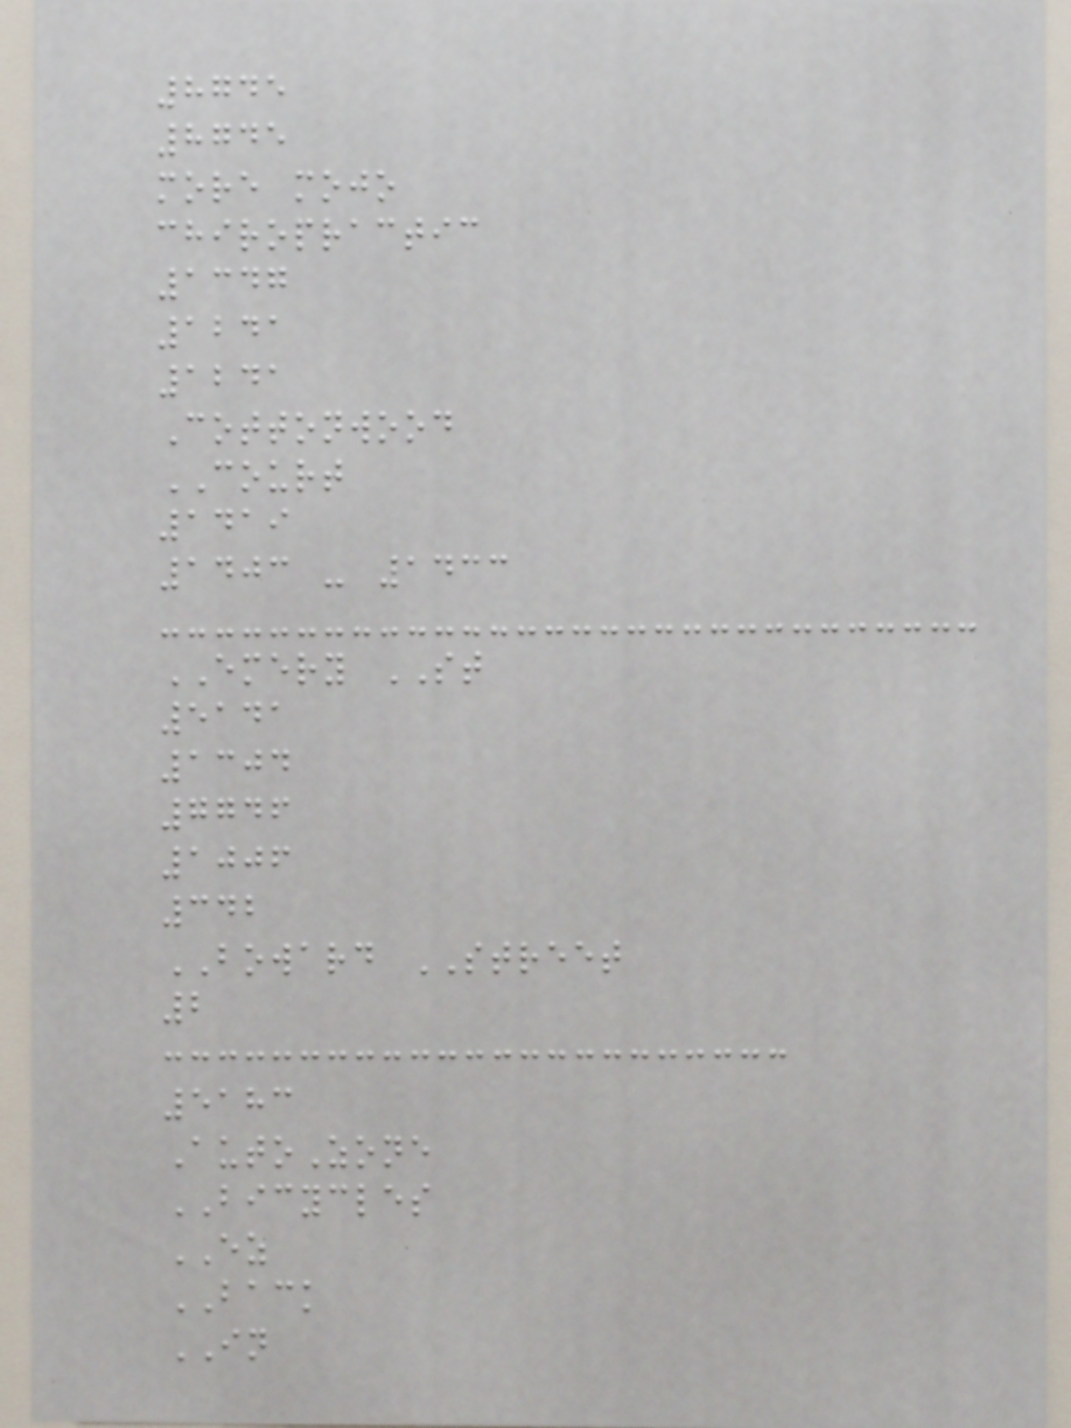8745
8745
more mojo
chiropractic
1347
1241
1241
Cottonwood
COURT
1419
1403 - 1433
EMERY ST
5141
1304
7746
1006
342
BOWARD STREET
2
5183
AutoZone
BICYCLES
EZ
BACK
IN
